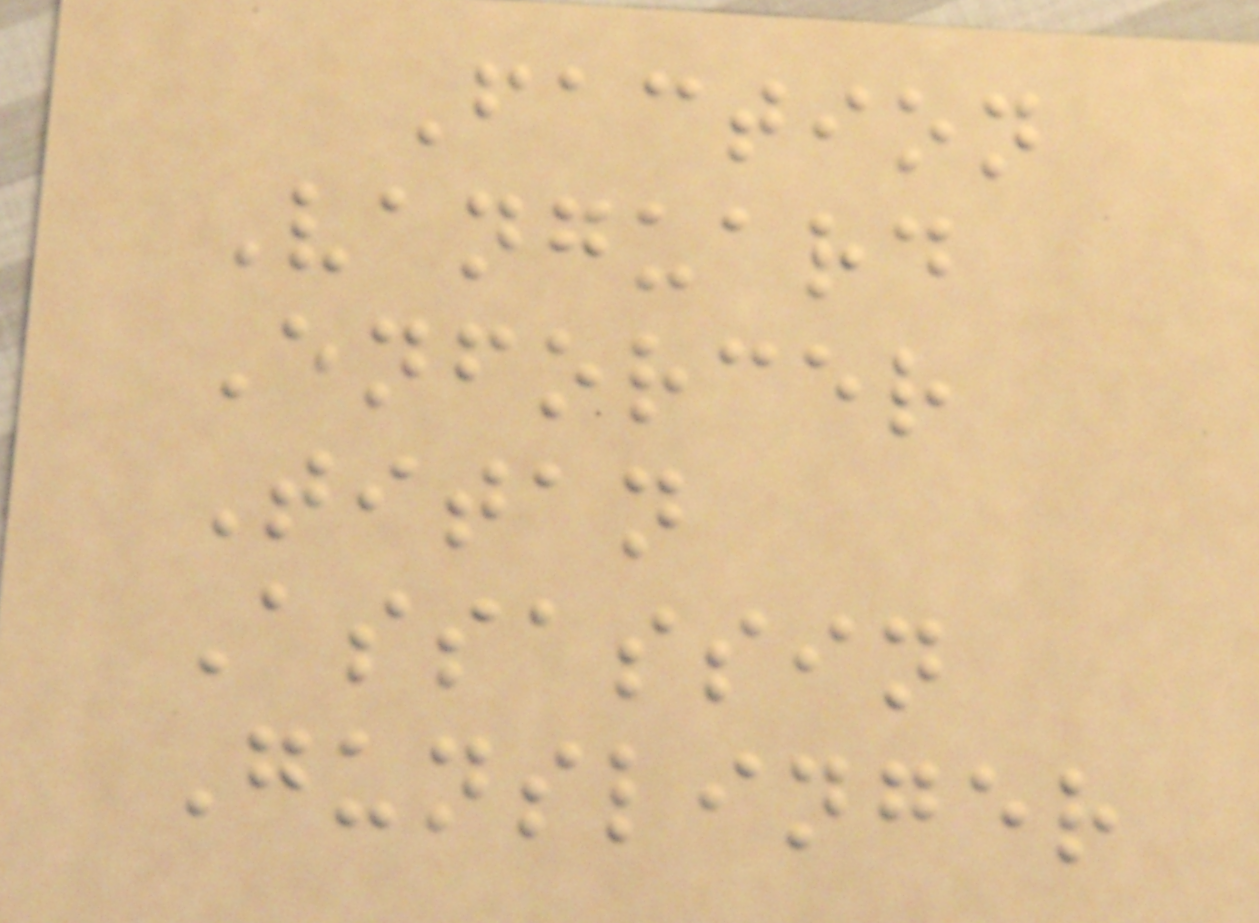Faction
Vanguard
Enforcer
Titan
Assassin
Gunslinger
